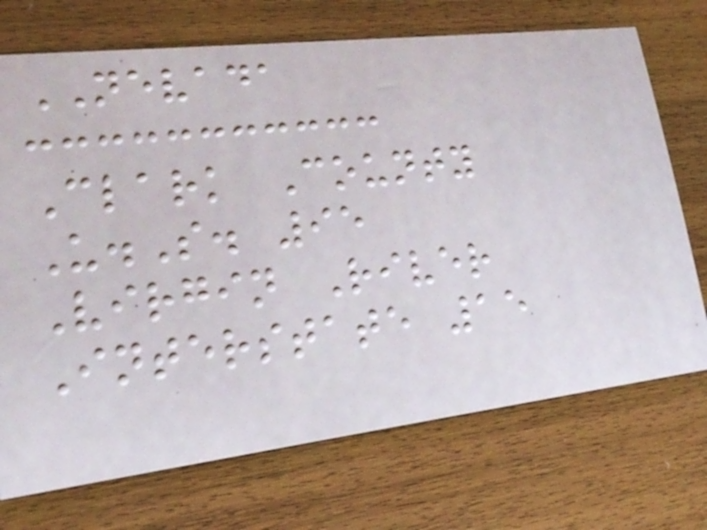NEVADA
Clark County
U.S. 95
Virgin River
Interstate 15
